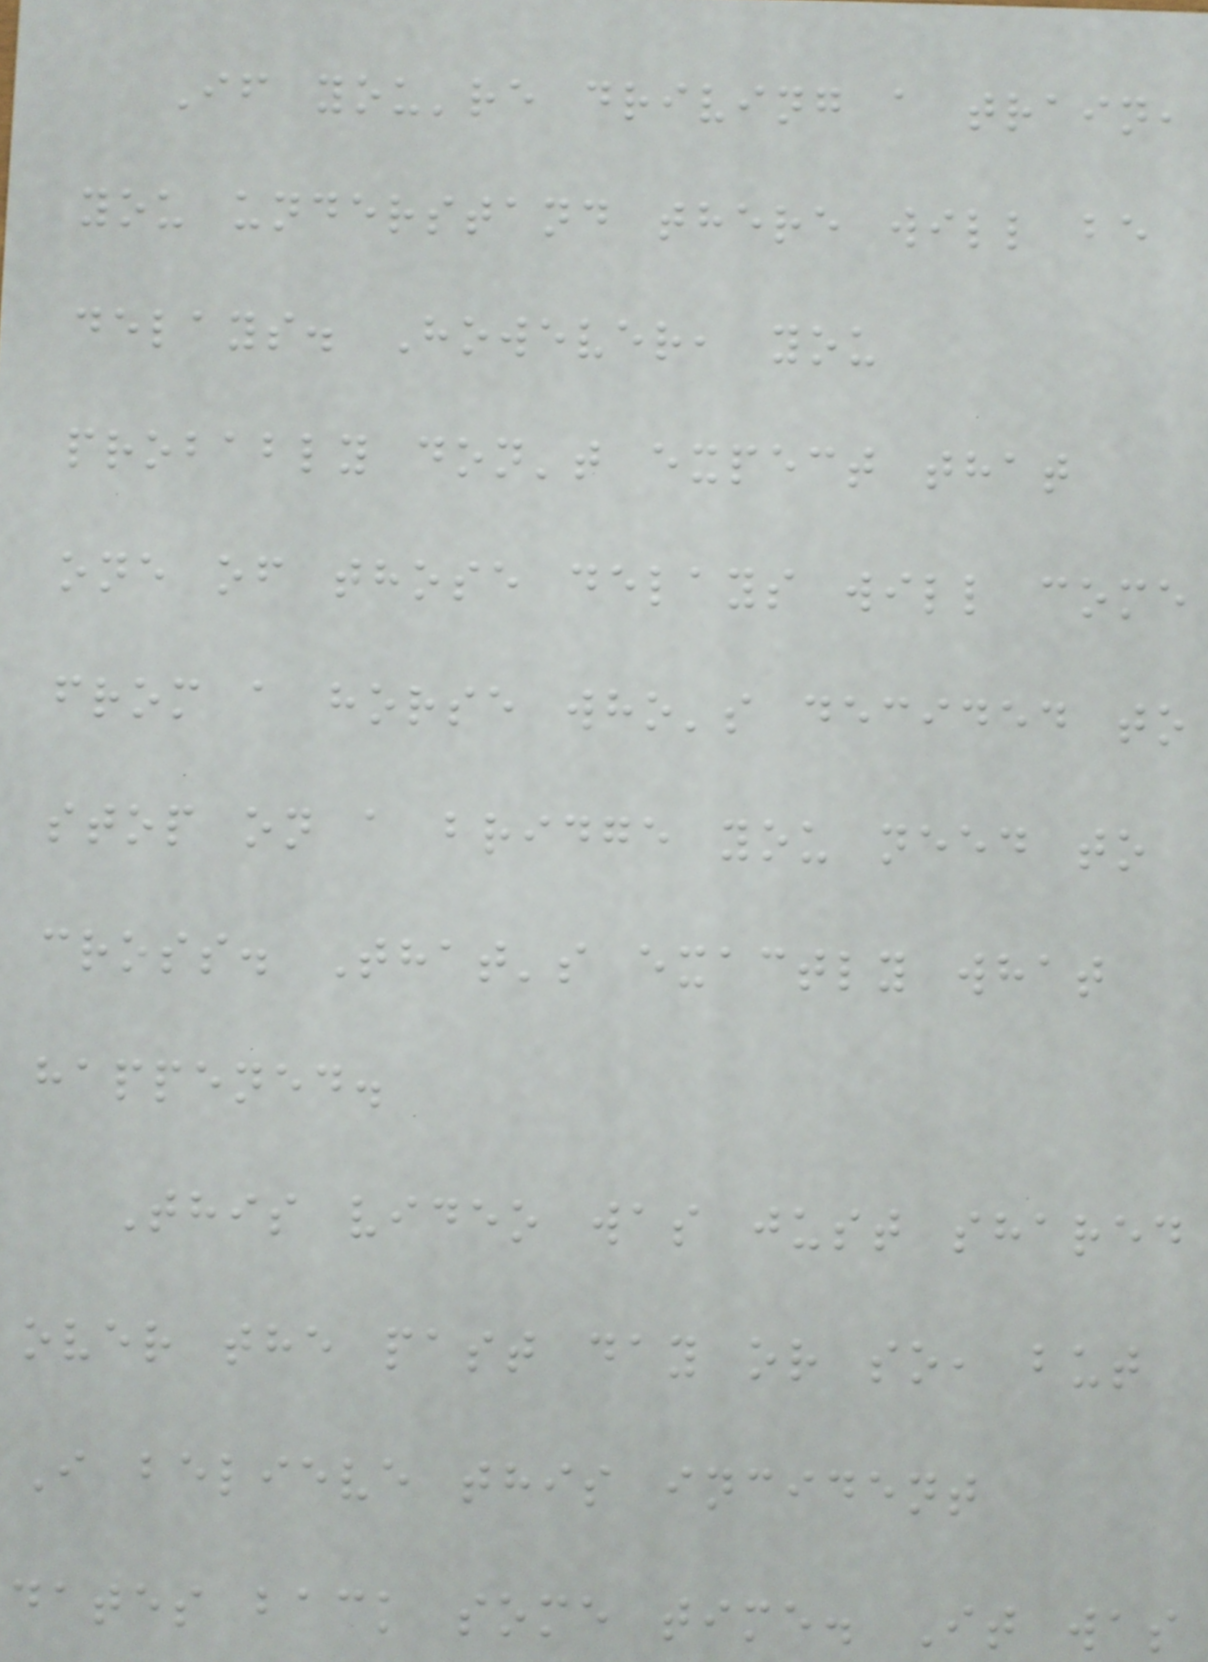If you're driving a train,
you understand there will be
delays. However, you
probably don't expect that
one of those delays will come
from a horse who's decided to
stop on a bridge you need to
cross. That's exactly what
happened.
This video was just shared
over the past day or so, but
I believe this incident
dates back some time. It was
